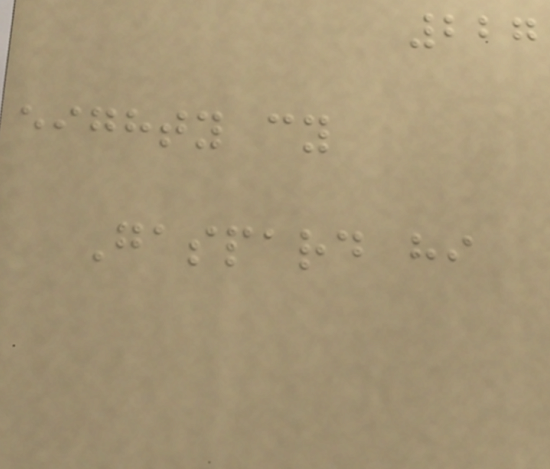227
eighty cy
Gaspard hi
